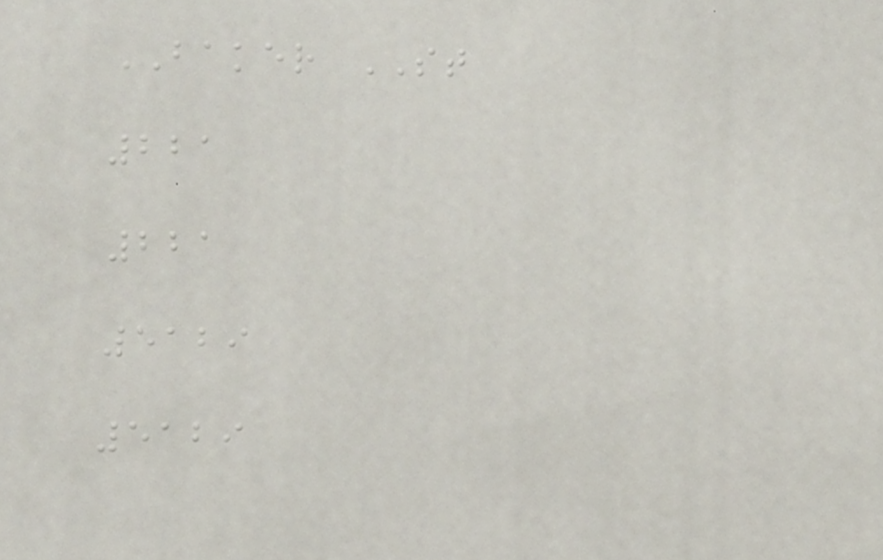BAKER ST
221
221
5129
5129
